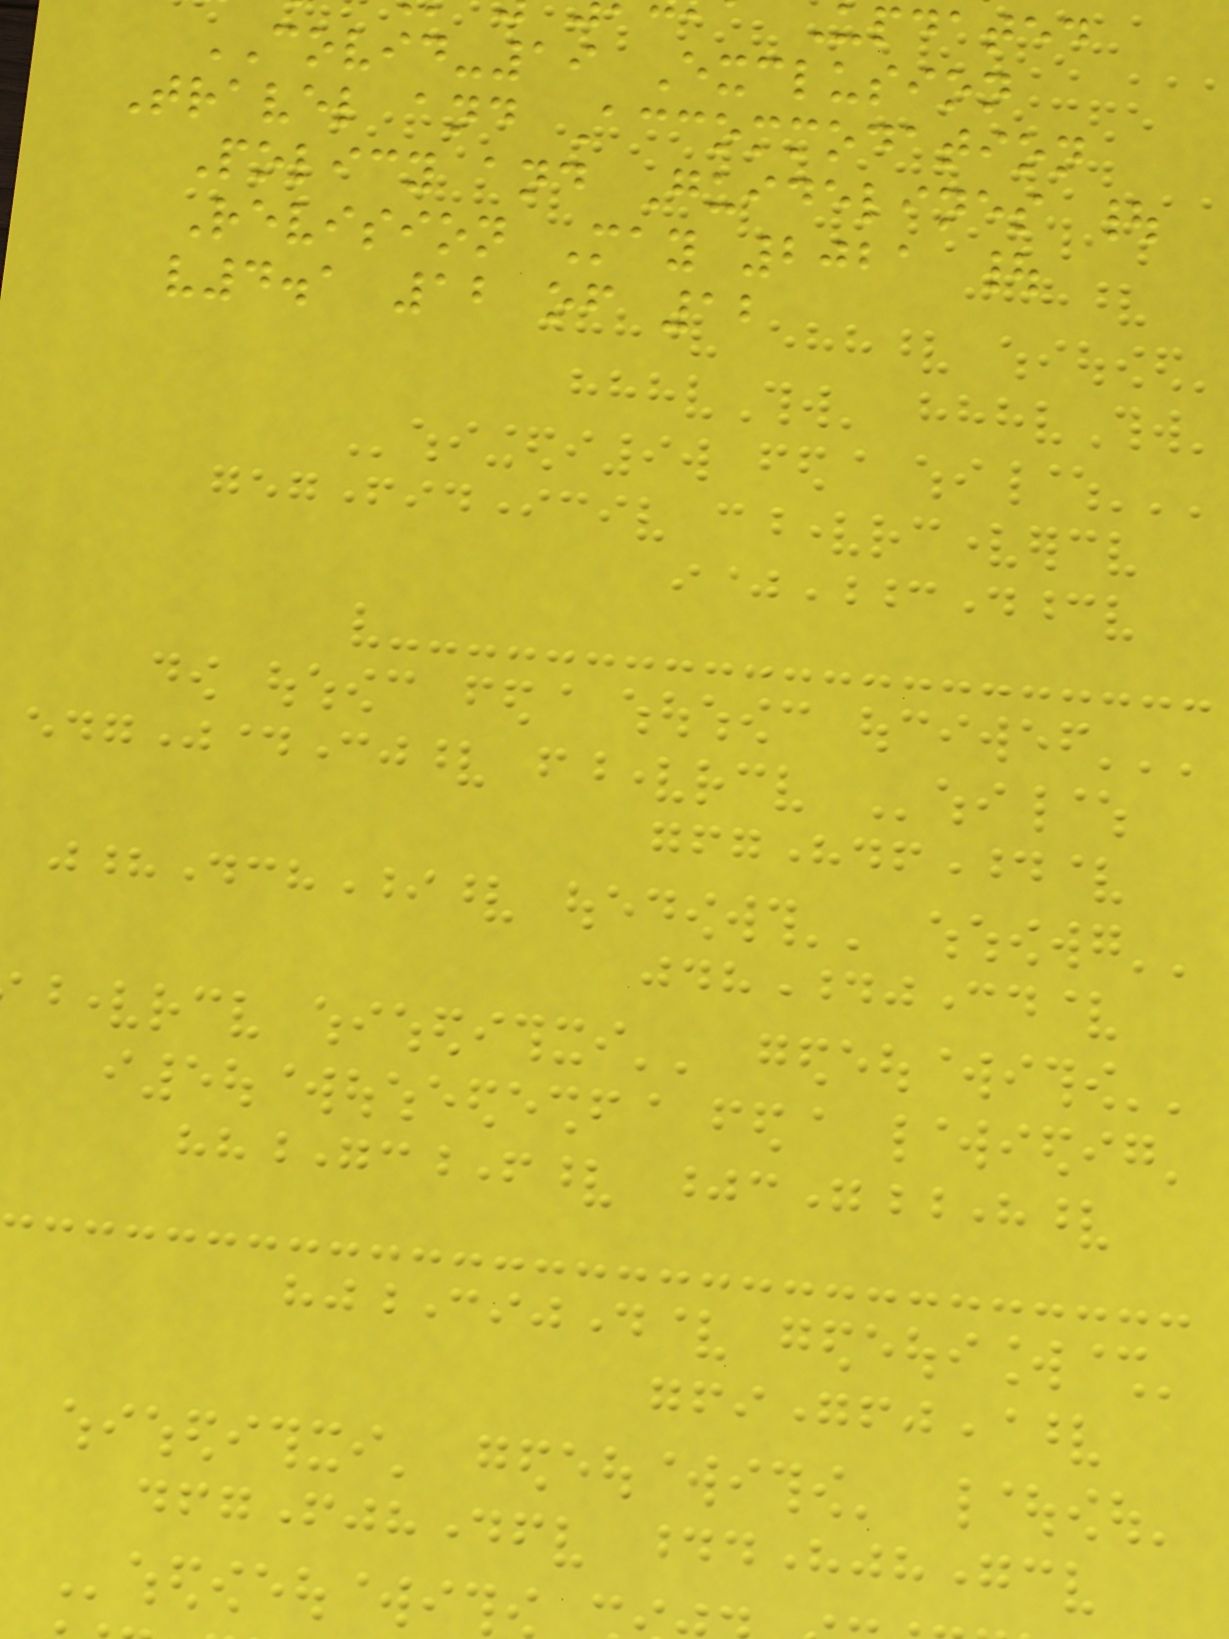updated
COVID-19 Exclusion
Travel and Accommodation
Policy and Guidelines |
Revision May 2021 |
v4.1 12 of 12
